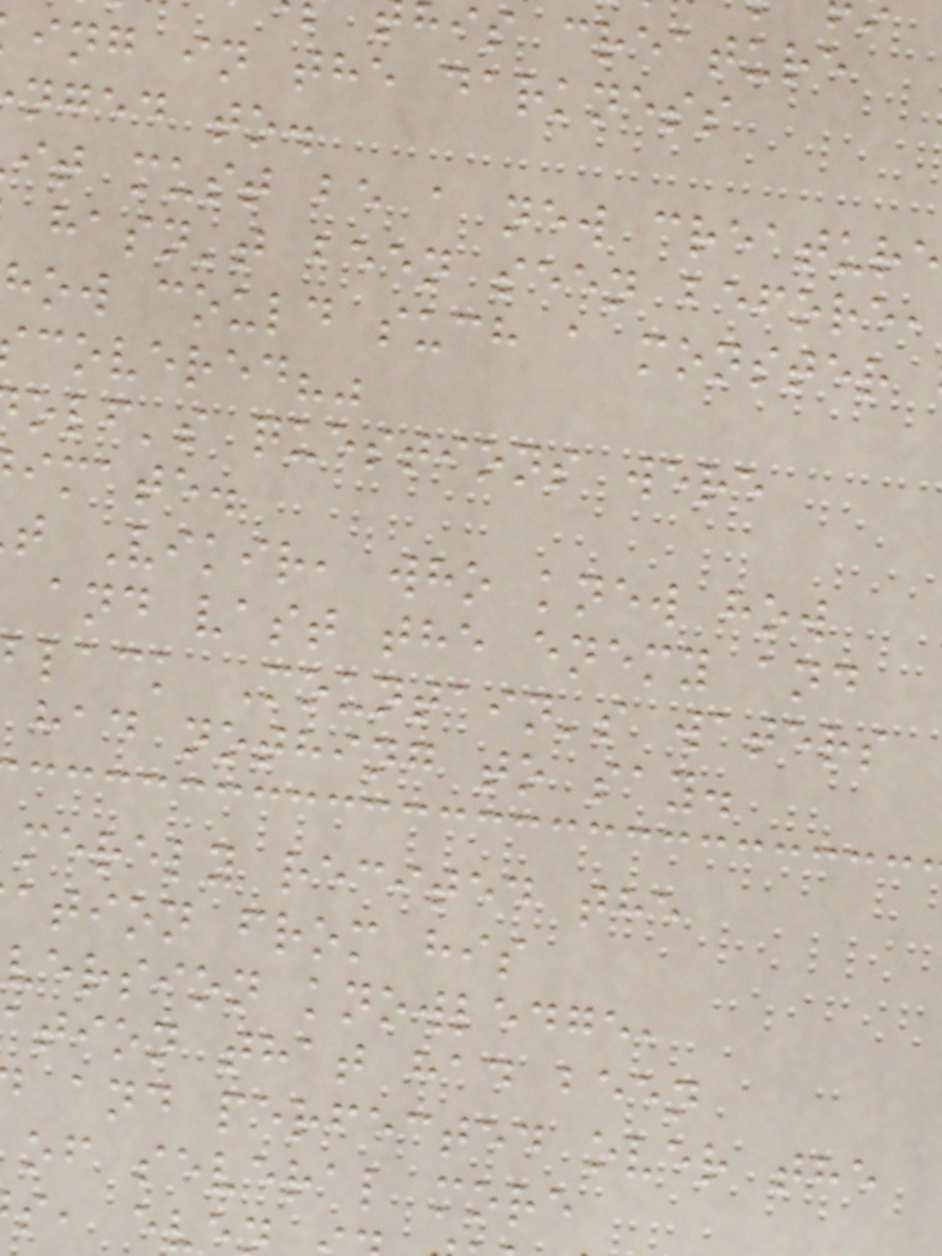is creature
ing in the darkness
nged to.
it must be a new creature
hasn't been seen before,
how could such a monster
covered?"
olf's questions were
imate.
t Vikir, who knew how
and vast the enemy and
black Mountain's waters
had nothing to say.
merely recited the
ation from his
version knowledge,
tion that had been
and perfected over the
of several more
